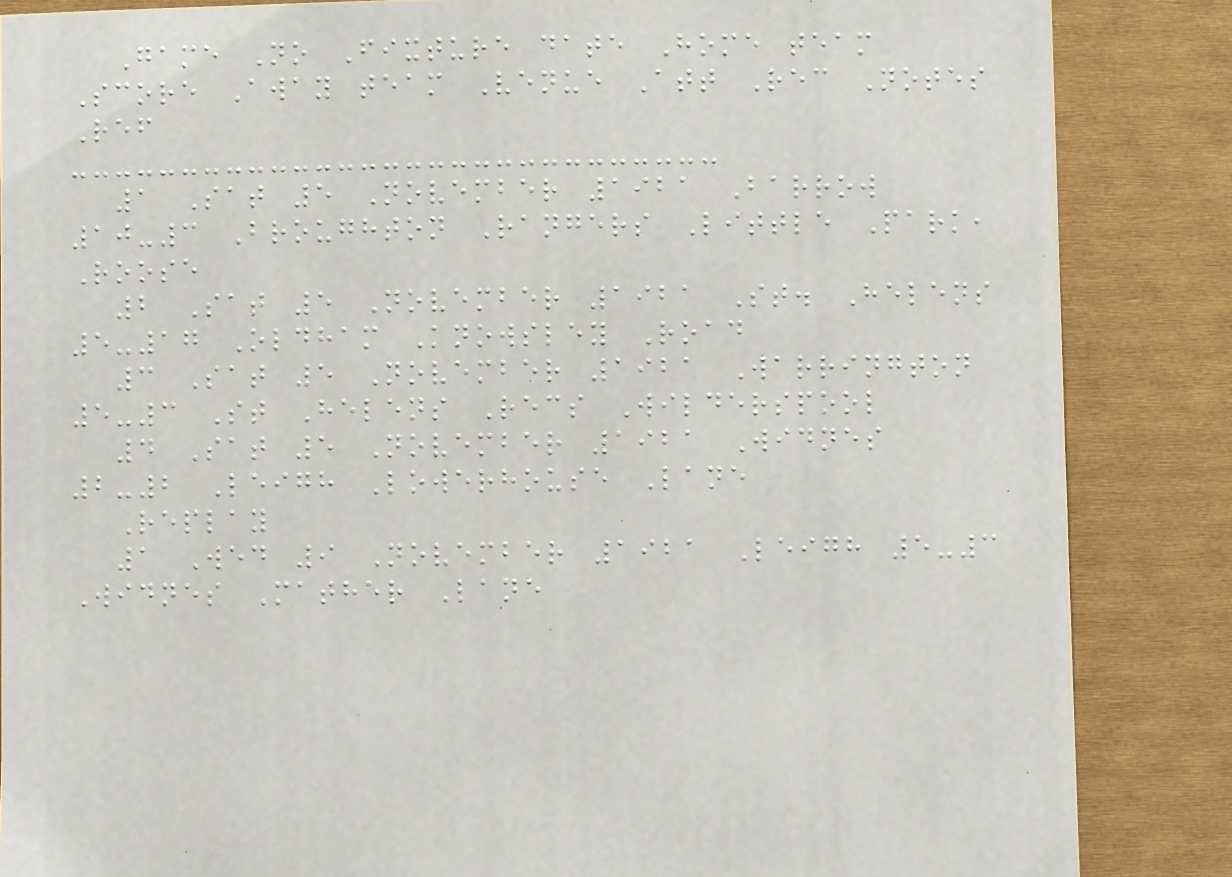Game No Fixture date Home team
Score Away team Venue Att Rec Notes
Ref
1 Sat 5 November 1921 Barrow
10-3 Broughton Rangers Little Park,
Roose
2 Sat 5 November 1921 St. Helens
5-17 Oldham Knowsley Road
3 Sat 5 November 1921 Warrington
5-3 St Helens Recs Wilderspool
4 Sat 5 November 1921 Widnes
2-2 Leigh Lowerhouse Lane
Replay
1 Wed 9 November 1921 Leigh 5-3
Widnes Mather Lane
